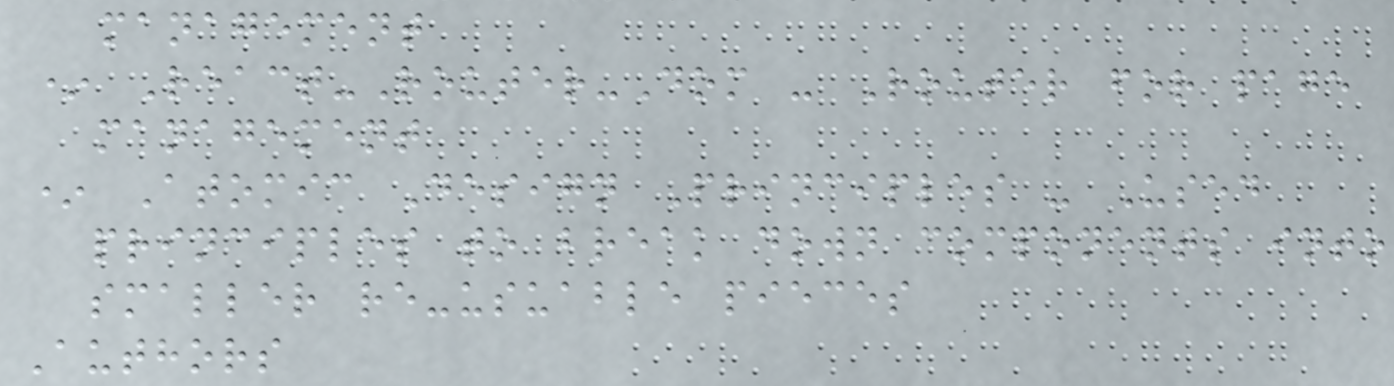management
* React-Router-Dom - Router for page
management
* Atomic Design Principles - Used
principles to break down components into
smaller re-usuable pieces
Authors
